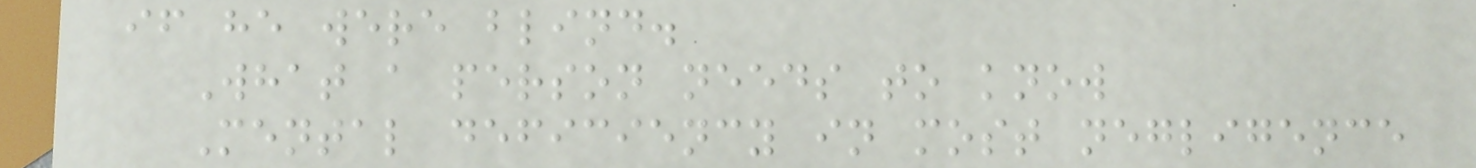if he were blind.
What a person needs to know
Mental deficiency in most negligence
